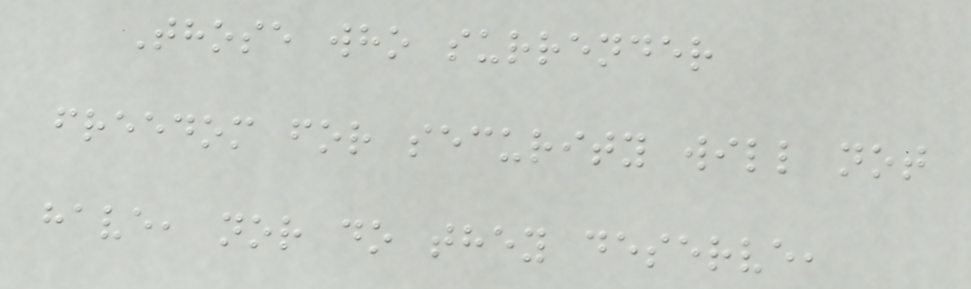Those who surrender
freedom for security will not
have, nor do they deserve,
